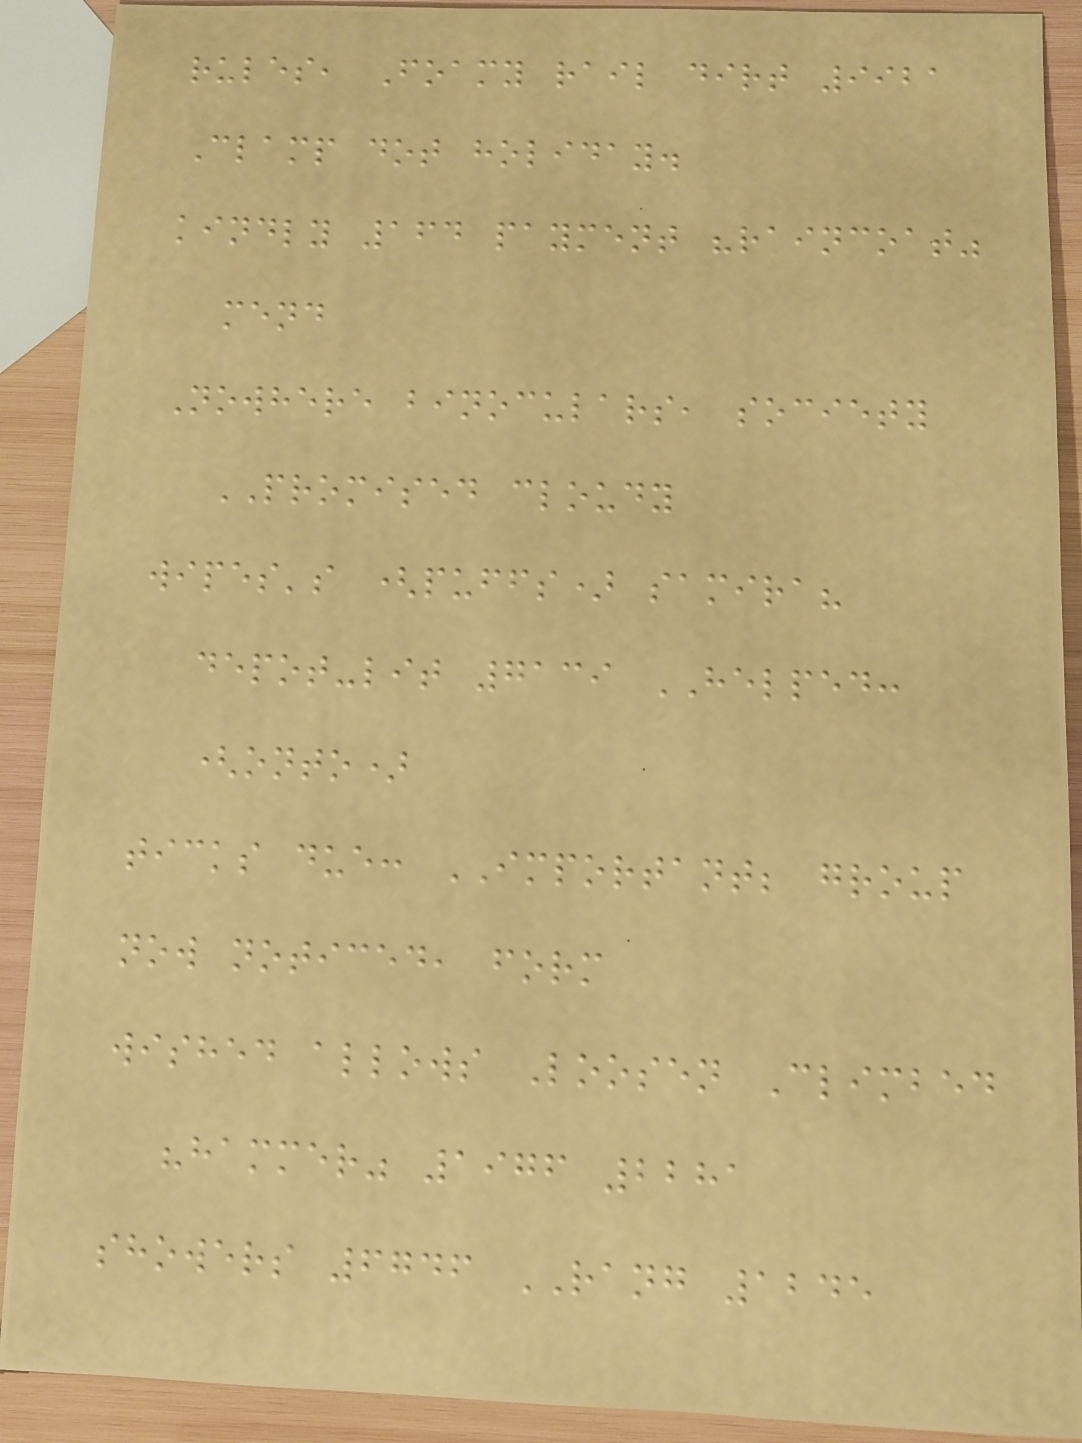rules, Foamy rail dirt 9921
Clamp dot holiday.
kindly 164 payment "raincoat"
mend
Nowhere binoculars, society
PROMISED cloudy
wipes's (puffs) samira?
depot-lit 7139 HELPED:
(onto)
ticks due: IMPORTANT; group
now noticed, form
wished allows Loosen Climbed
"hammer" 1976 2281
showers 6746 RANG 1245
